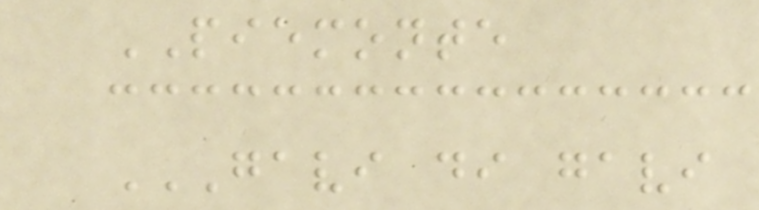PIEMONTE
GAVI DI GAVI
